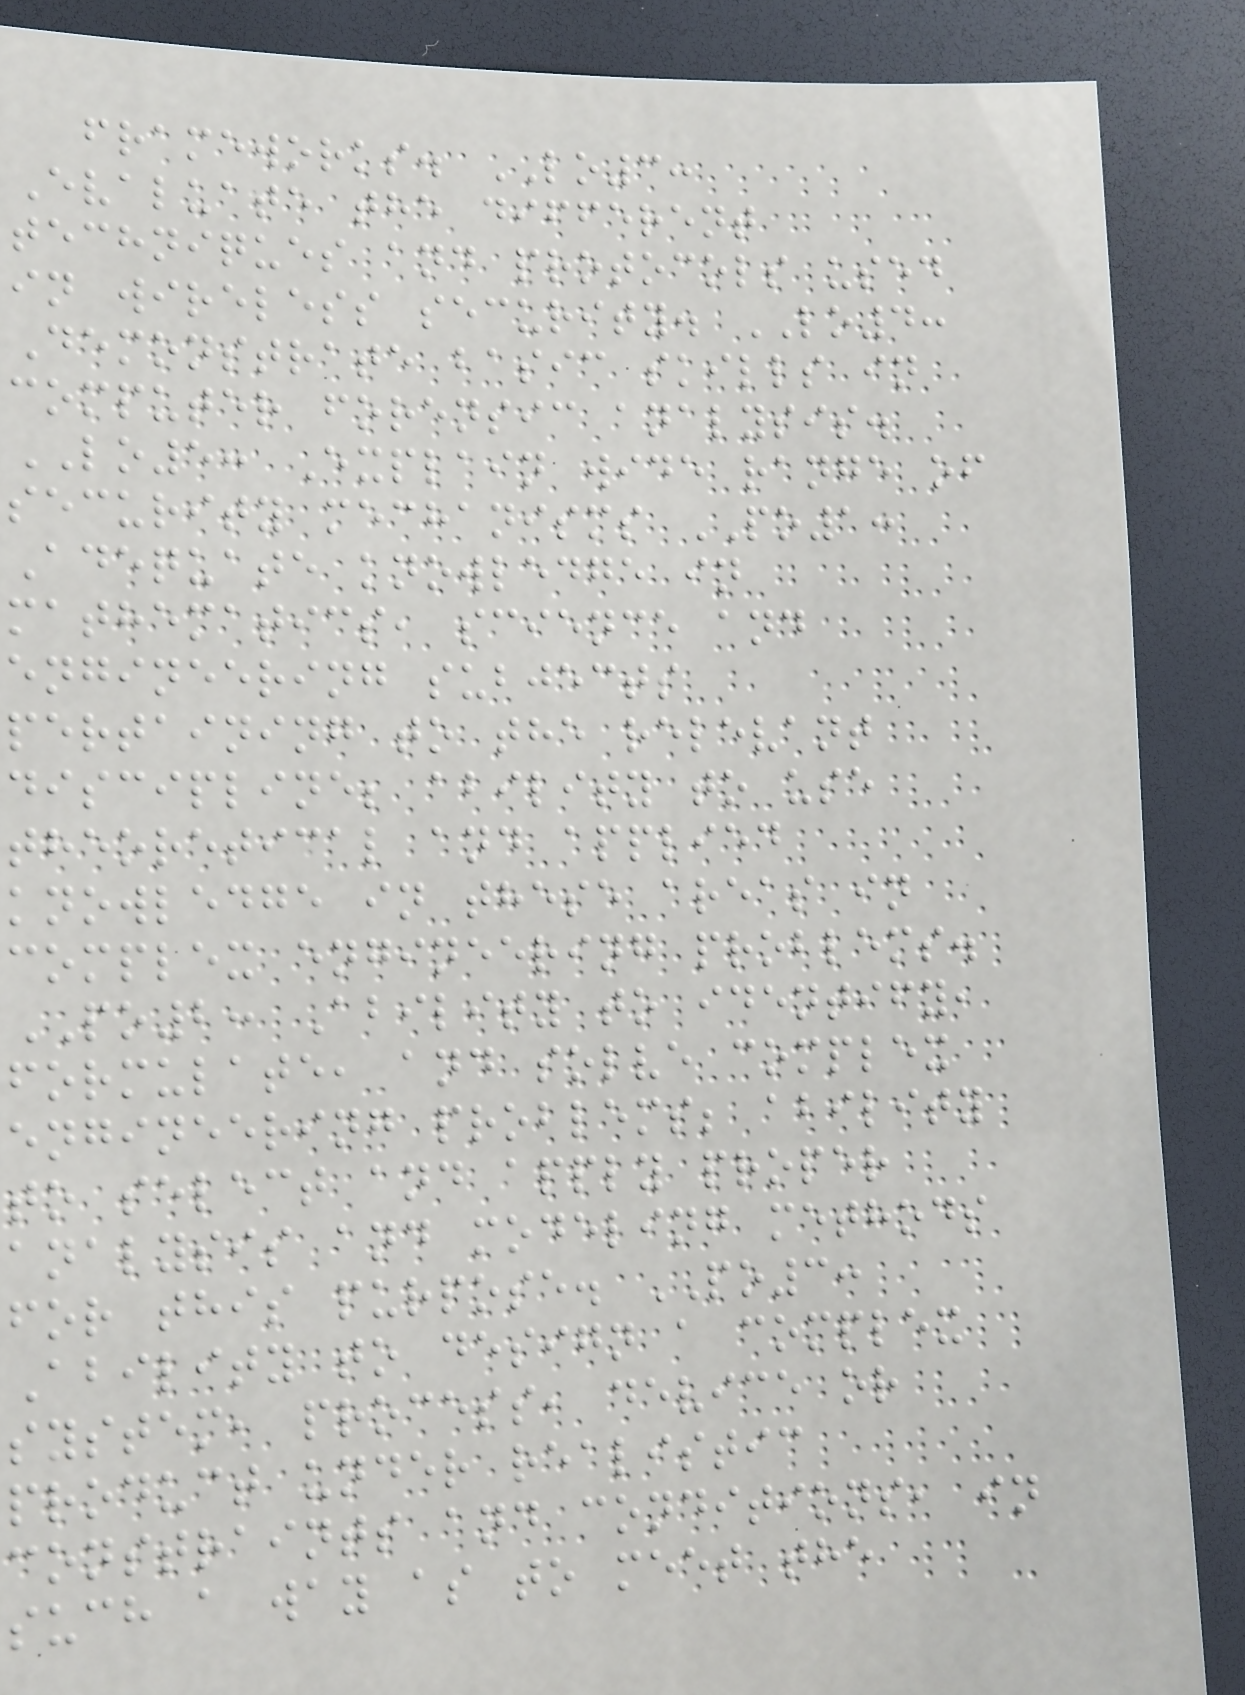frameworks. LO3:
Evaluate the different
techniques and protocols used
in wireless security. LO4:
Demonstrate basic skills in
computer forensic analysis.
LO5: Explain wide range of
security mechanisms PO1:
Adequate knowledge in
mathematics, science and
engineering subjects
pertaining to the relevant
discipline; ability to use
theoretical and applied
knowledge in these areas in
complex engineering problems.
PO2: Ability to identify,
formulate, and solve complex
engineering problems; ability
to select and apply proper
analysis and modeling methods
for this purpose. PO3:
Ability to design a complex
system, process, device or
product under realistic
constraints and conditions, in
such a way as to meet the
